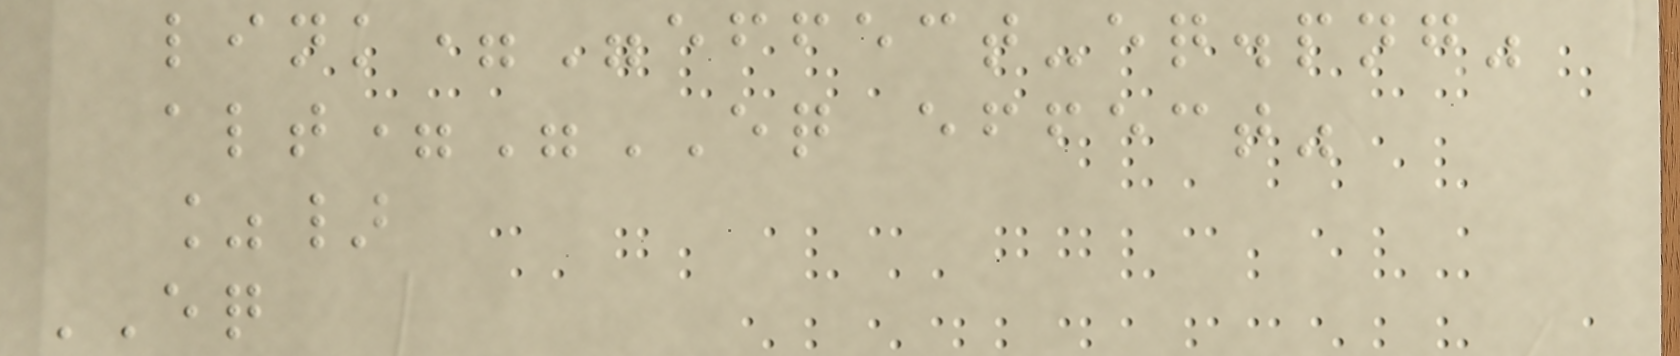link="effect-eq.png"
alt="EQ effect"
%}
EQ
